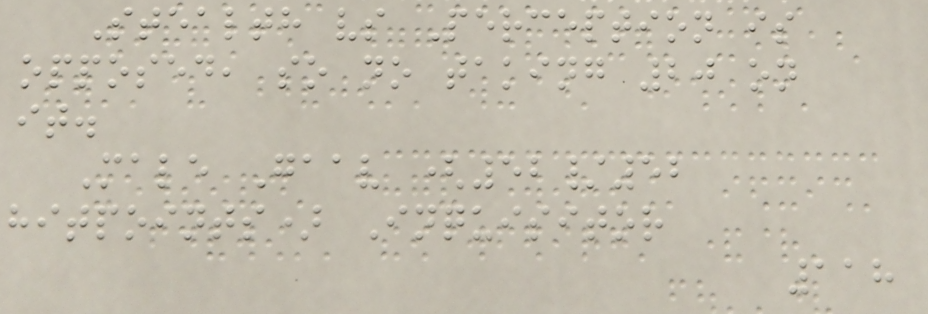Stealth vs Perception is
opposed, so no taking 20 on
it.
Male Gaav (52/52
hitpoints) Inquisitor
118
